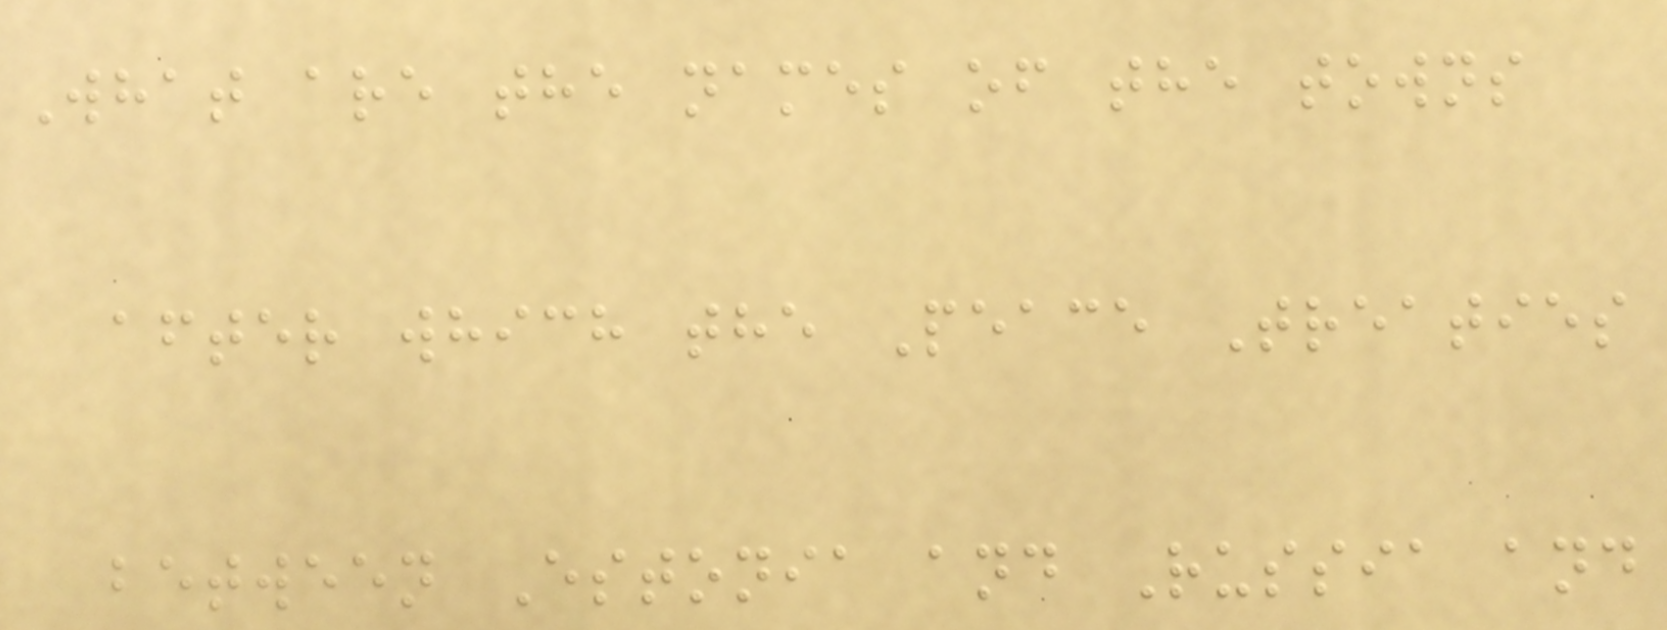What are the names of the towns
after which the Peace Treaties
between Estonia and Russia and
